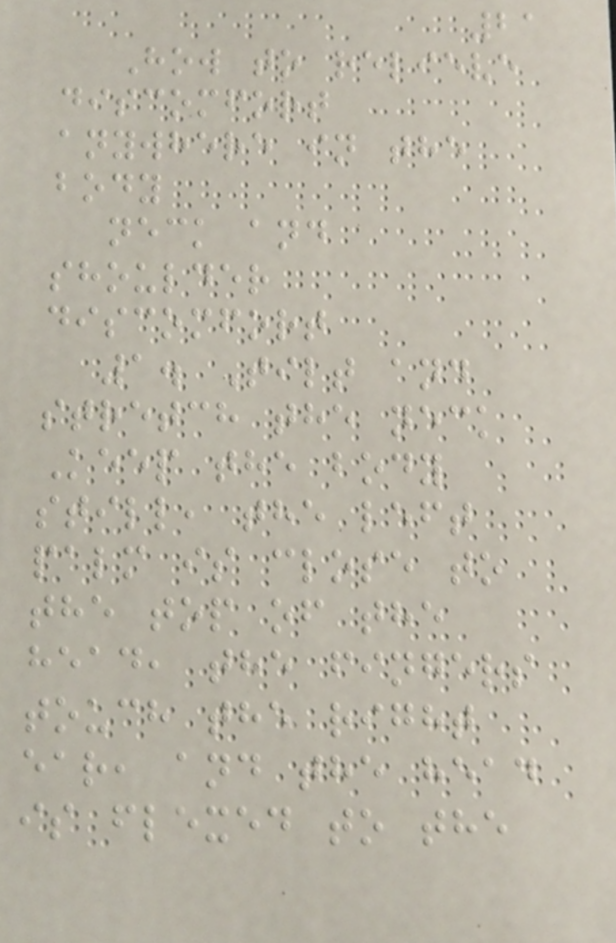21
How to relieve
discomfort
anywhere in the
body
neck and
shoulder
discomfort
1. Tilt and
stretch the neck
Keep the body
still, the left
palm is close to
the top of the
head, the fingers
touch the right
ear, and the head
is flexed to the
